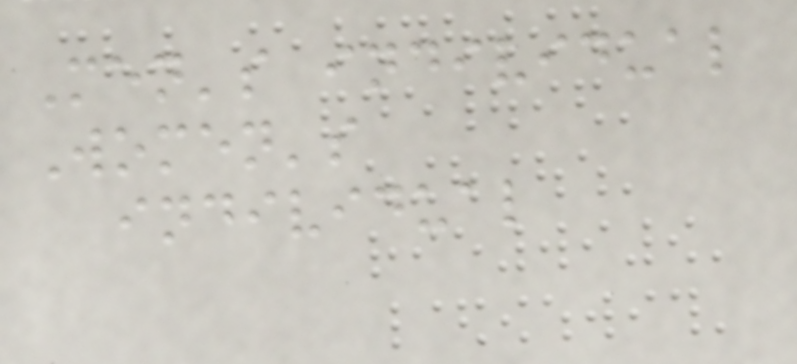Men's individual
Women's
individual
